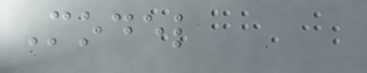Model
